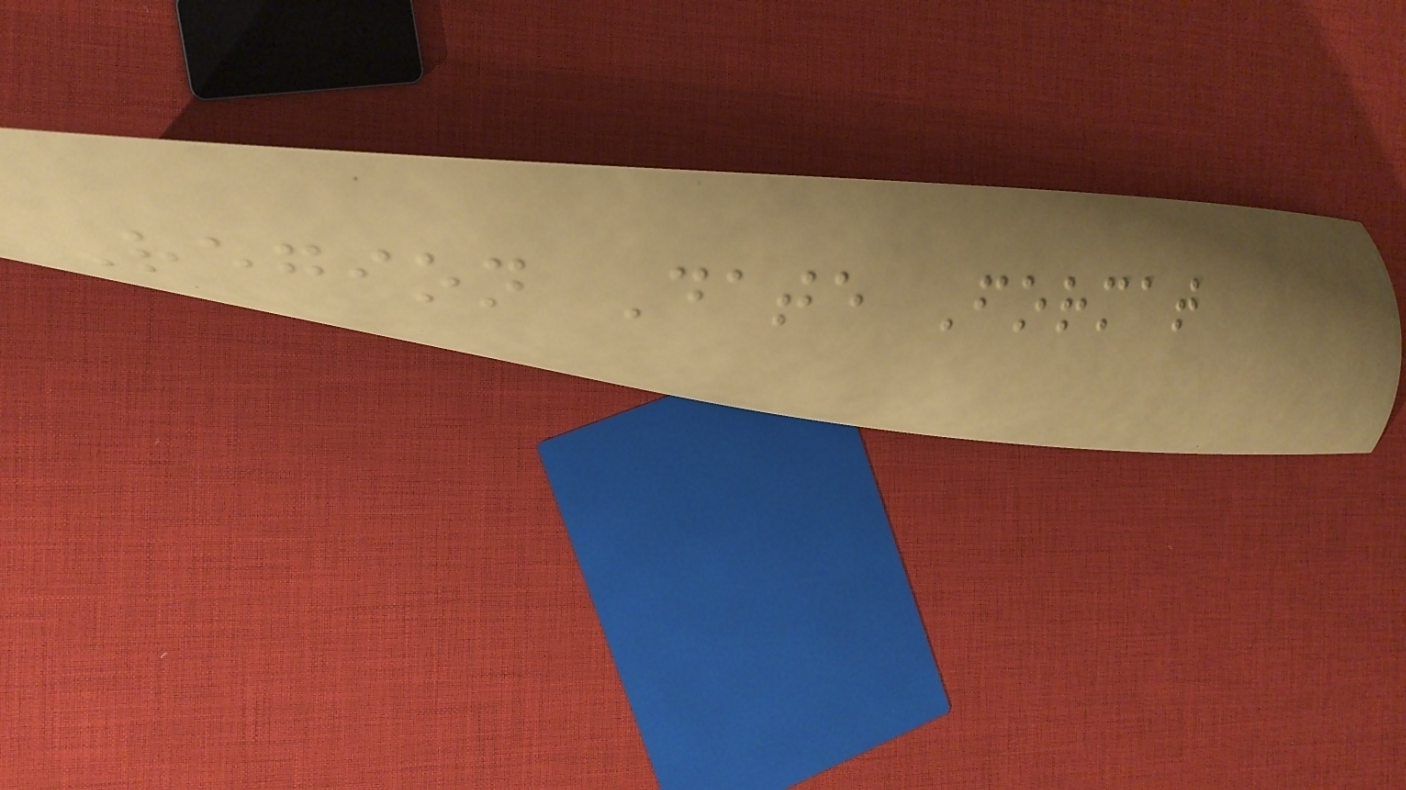Region Date Format
